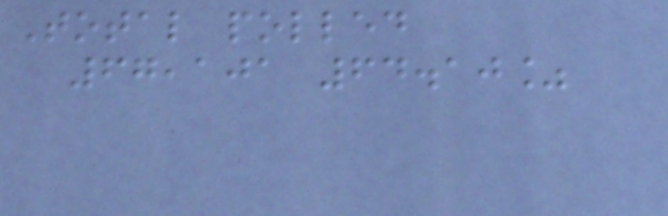Total polled
67,101 64.10%
